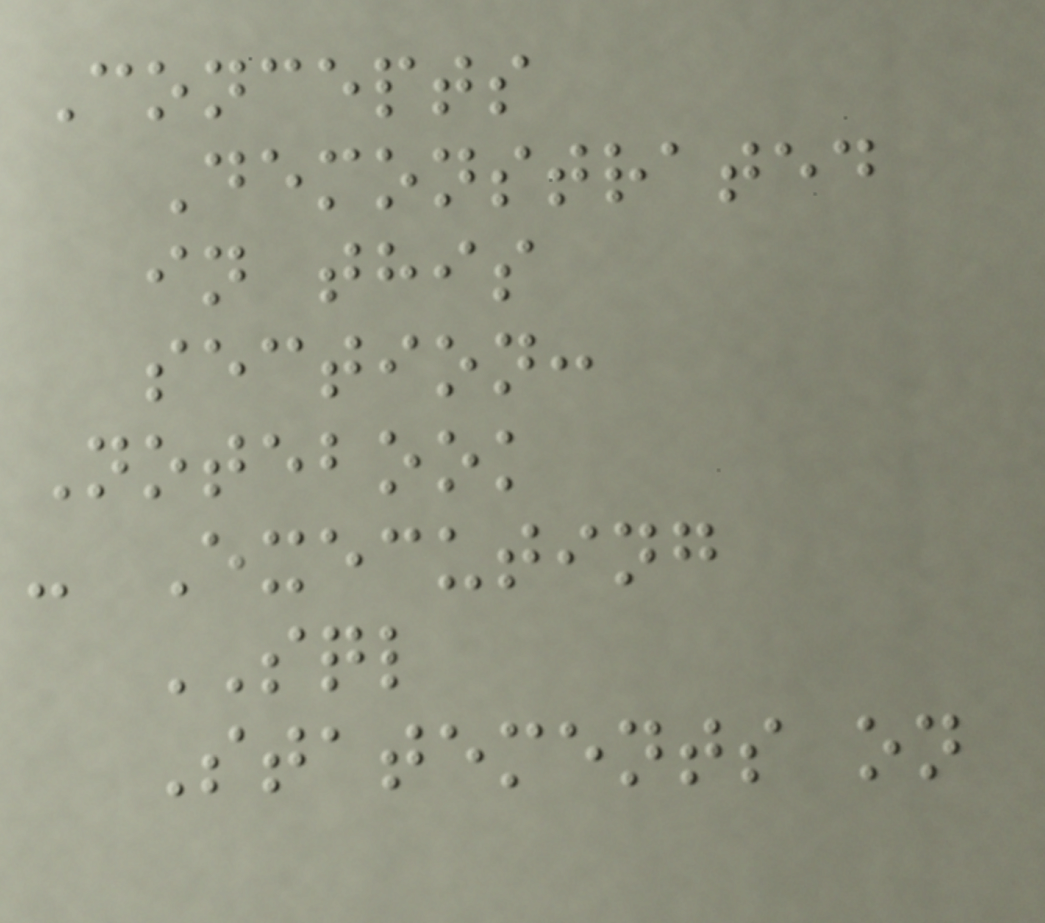Concepts
Demonstrated
in this
section:
Notebook
- Executing
SQL
Statements on
